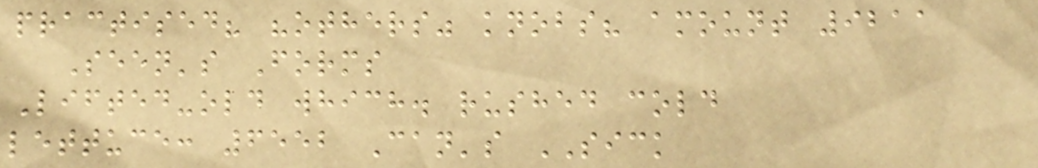practised? "others" knobs? amount 9211
Seen's Forms
Lifted-old which. rushed cold
lettuce: 6552 Can's SICK
